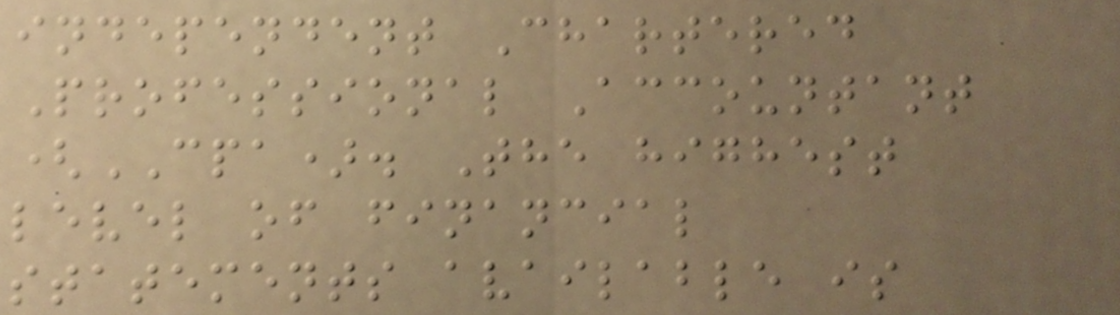independent Chartered
Professional Accountant
(CPA). The highest
level of financial
statements available is
